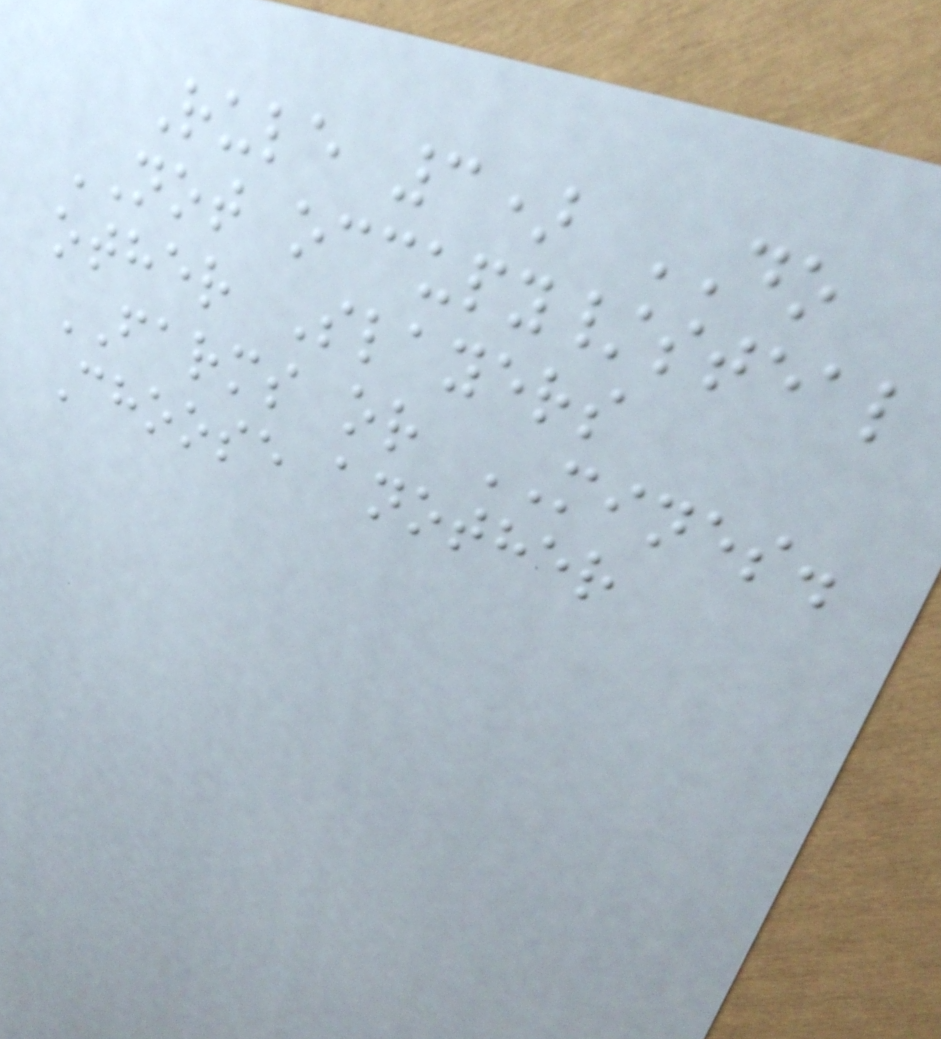Rule 3) DO
NOT occupy/steal
other Slayers
FARMS or MINES.
Choose another
